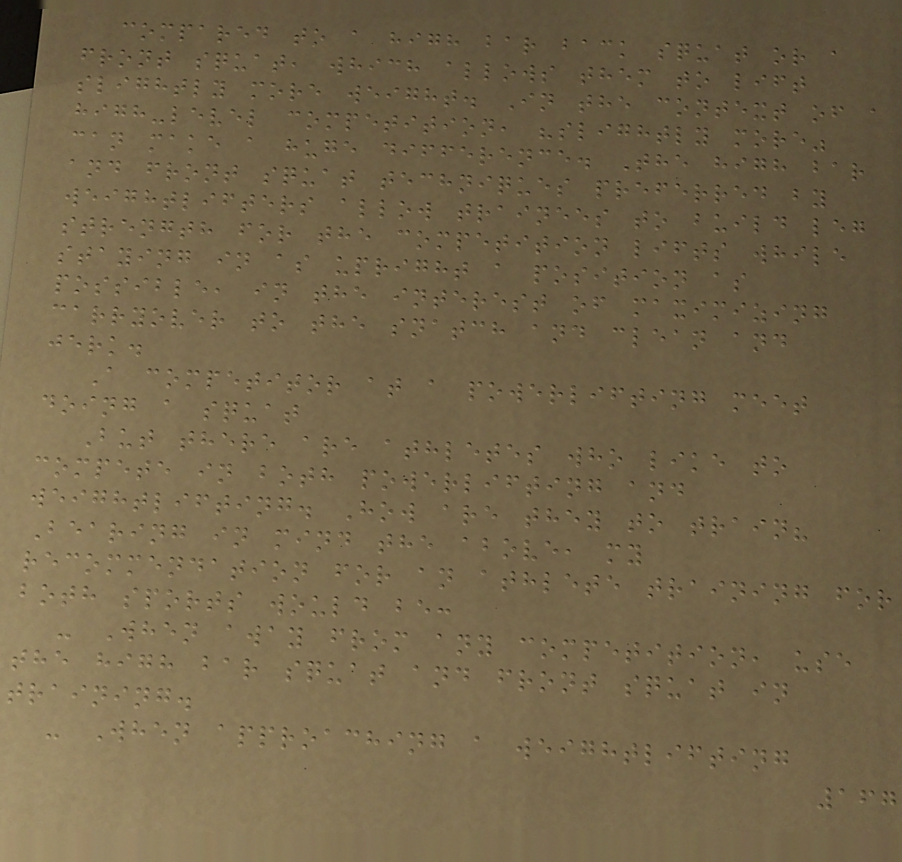compared to a high bar back squat or a
front squat, which allows them to lift
slightly more weight. In the context of a
high-level competition, "slightly more"
can make a huge difference. The high bar
and front squat techniques preferred by
weightlifters allow trainees to build leg
strength for the competition lifts while
staying in as upright a position as
possible, in the interest of maximizing
carryover to the snatch and clean and
jerk.
A competitor at a powerlifting meet
doing a squat
But there are athletes who like to
compete in both powerlifting and
weightlifting. How are they to train?
Bearing in mind the above, my
recommendation for an athlete training for
both sports would be:
- When away from any competition, use
the high bar squat and front squat in
training.
- When approaching a weightlifting
167
